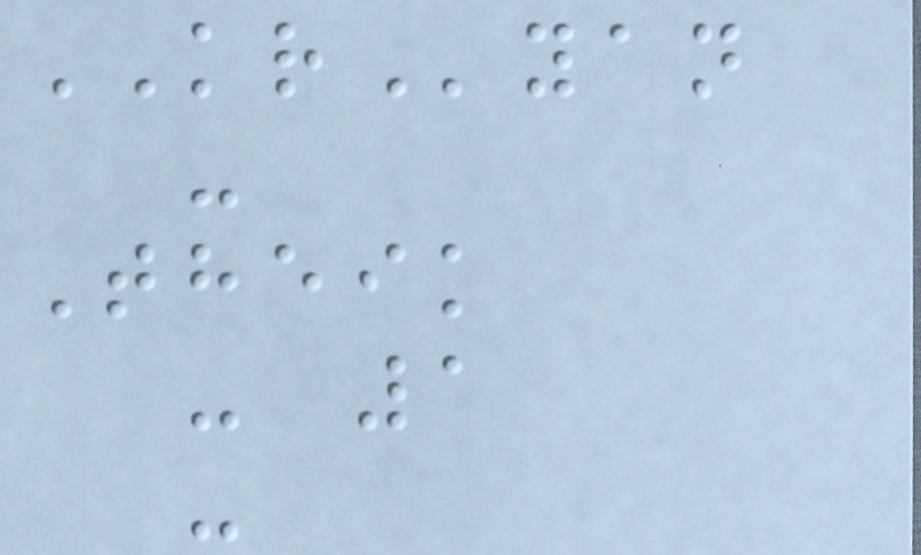KRyan
-
Theik
- 1
-
